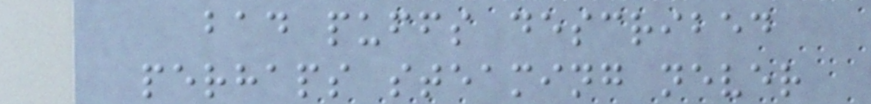bad puffs described
perhaps steaming never
